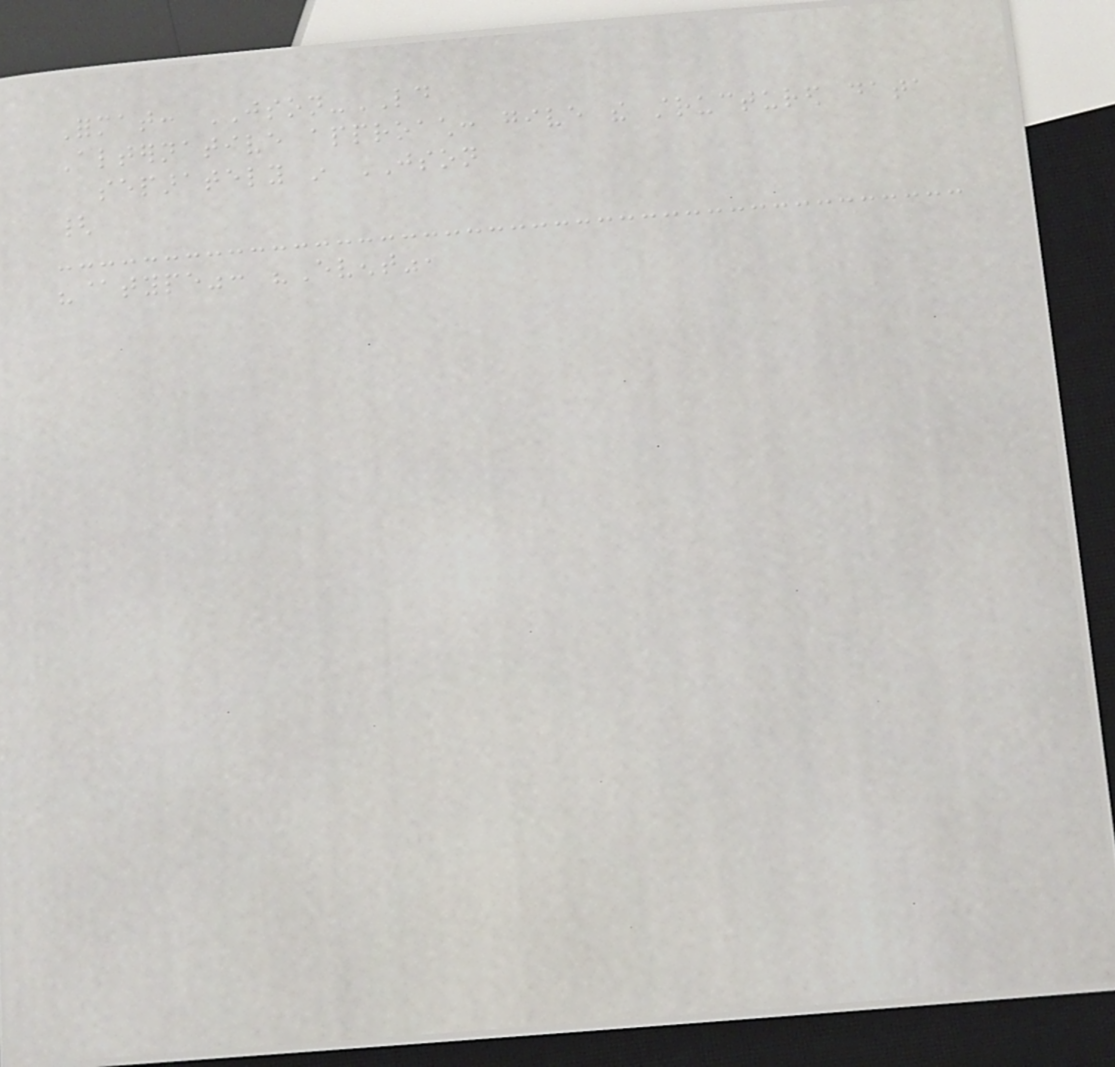Format: JSON-LD
Alternative approach: give the structured data
separately in JSON
{
"@type": "Event",
